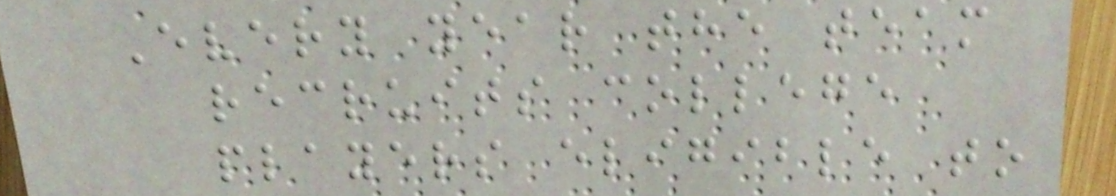Every year the team
recruits college
players eligible to
